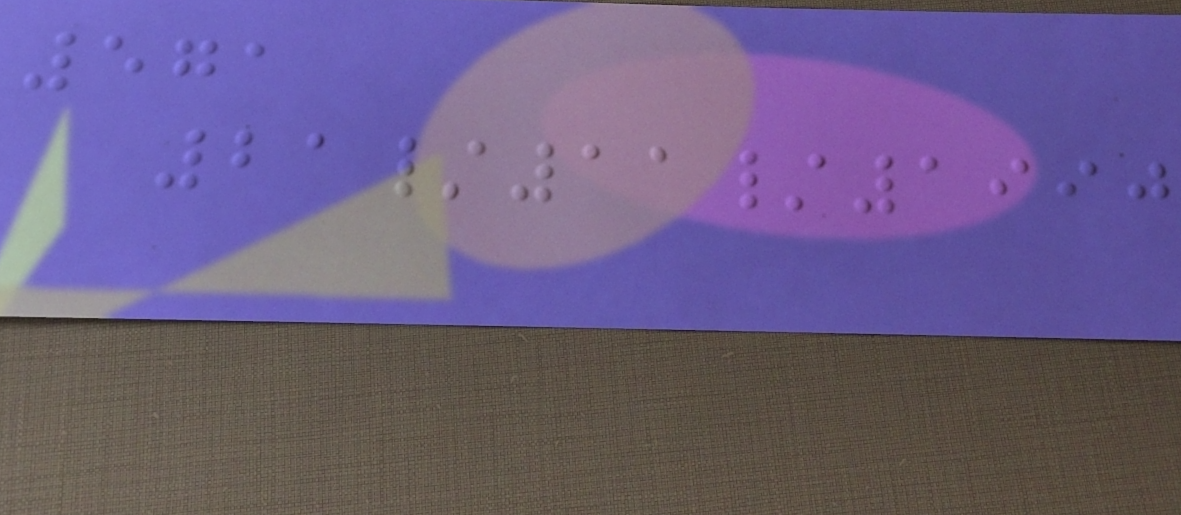571
21/11/1990
